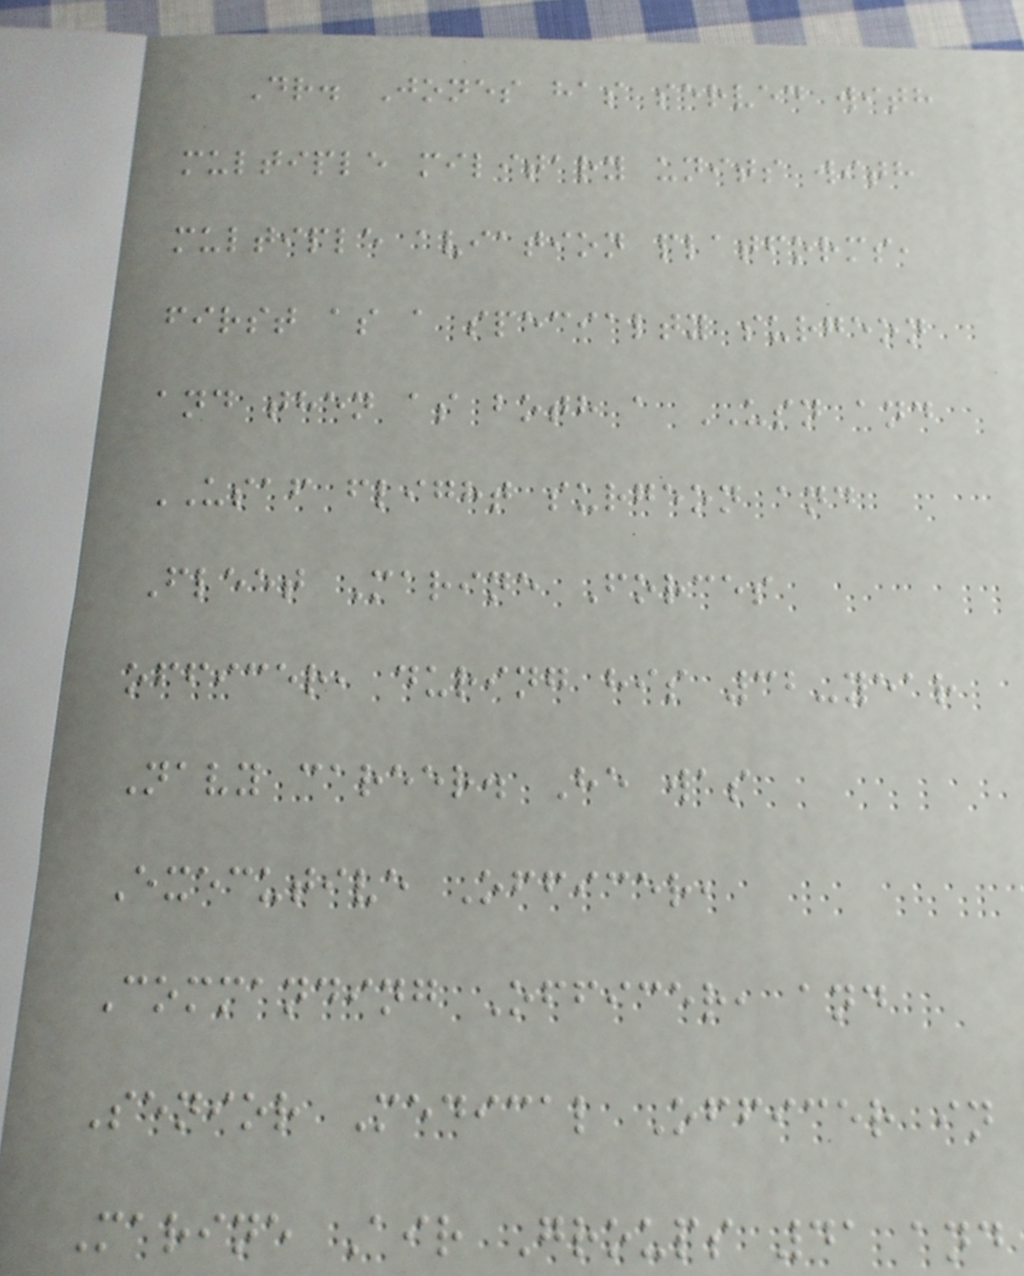Dr. Jones has served with
multiple military units with
multiple aviation platforms,
first as a specialty surgeon
and then as both a USN and
USAF flight surgeon and
Fleet Marine Forces
officer, during his 32-year
Navy career. He was
Executive Officer,
Commanding Officer, and
Senior Medical Officer in
Marine Air Groups 41 and
